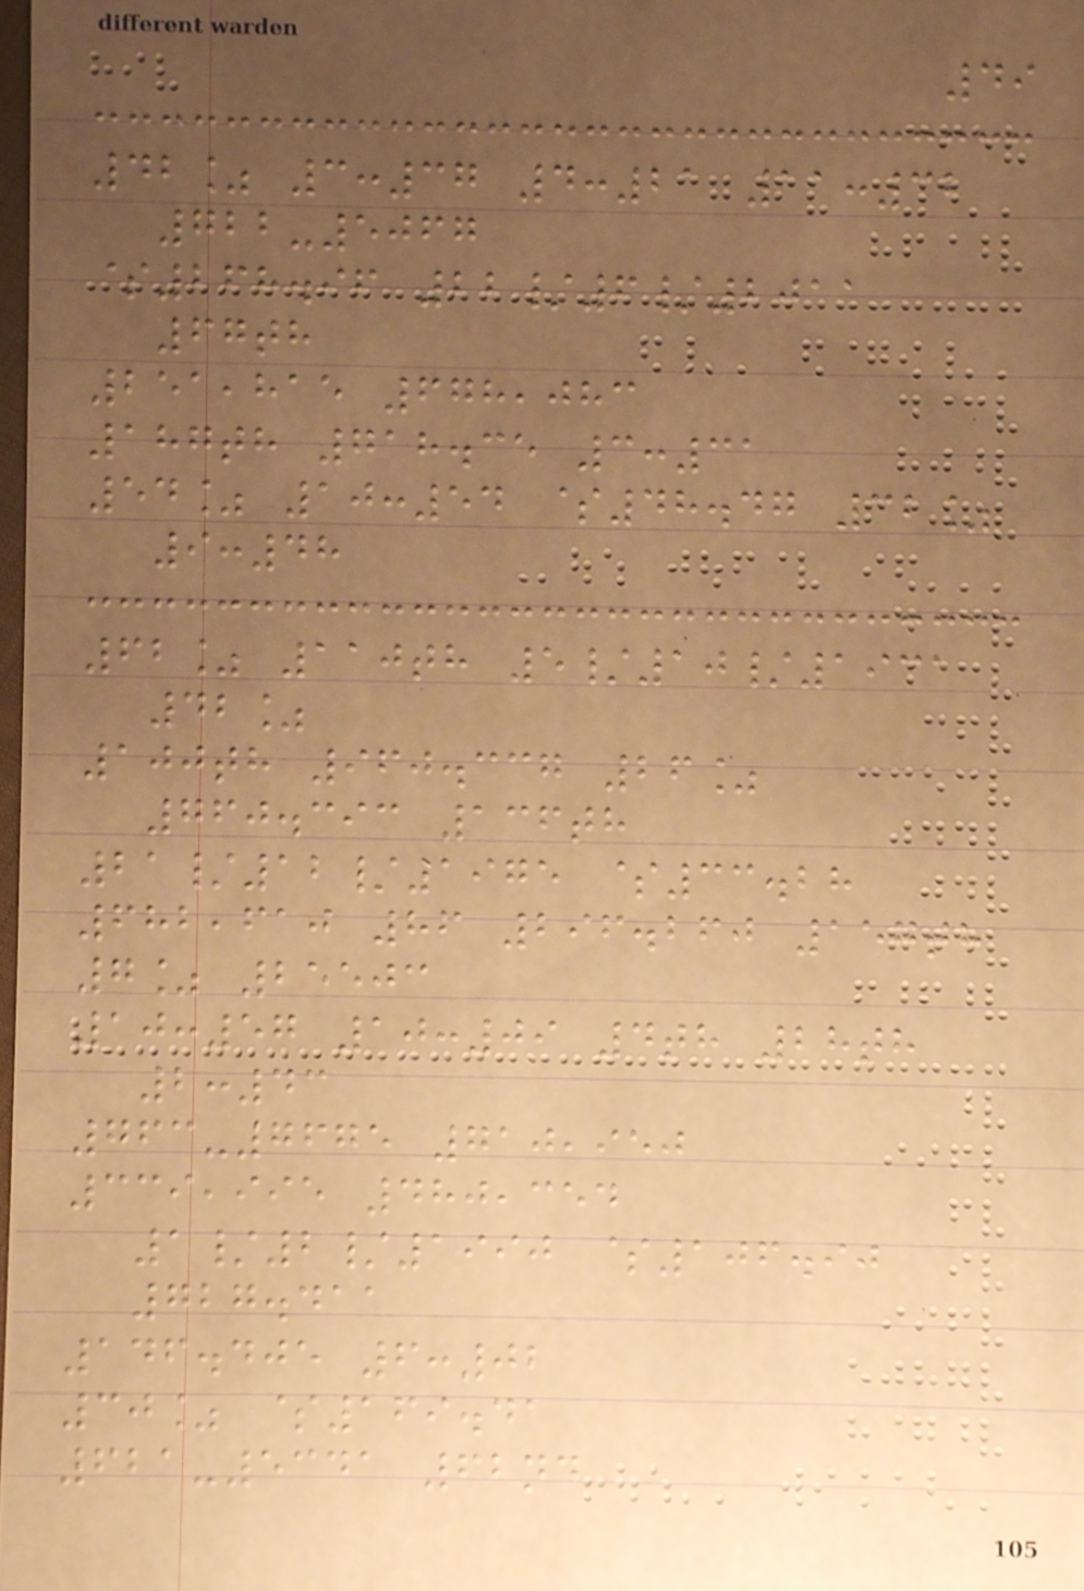49
42% 3:37 4:21 11:32
722-5067
$268.96 22/6/2011
67th
251,815 678,083
187th 718.35 3:31
54% 10:54 $48.47 32%
9:48
62% 110th 5/10/1931
42%
100th 960.337 26%
760.393 136th
21/12/1975 $33.28
682,610 86 296.260 157th
7% 25503
10:57 10:09 4th 28th
2:43
763-7675 710,950
339,995 480,354
1/2/1990 $106.90
727.411
146.405 6:02
30% $169.41
621-5341 62nd
